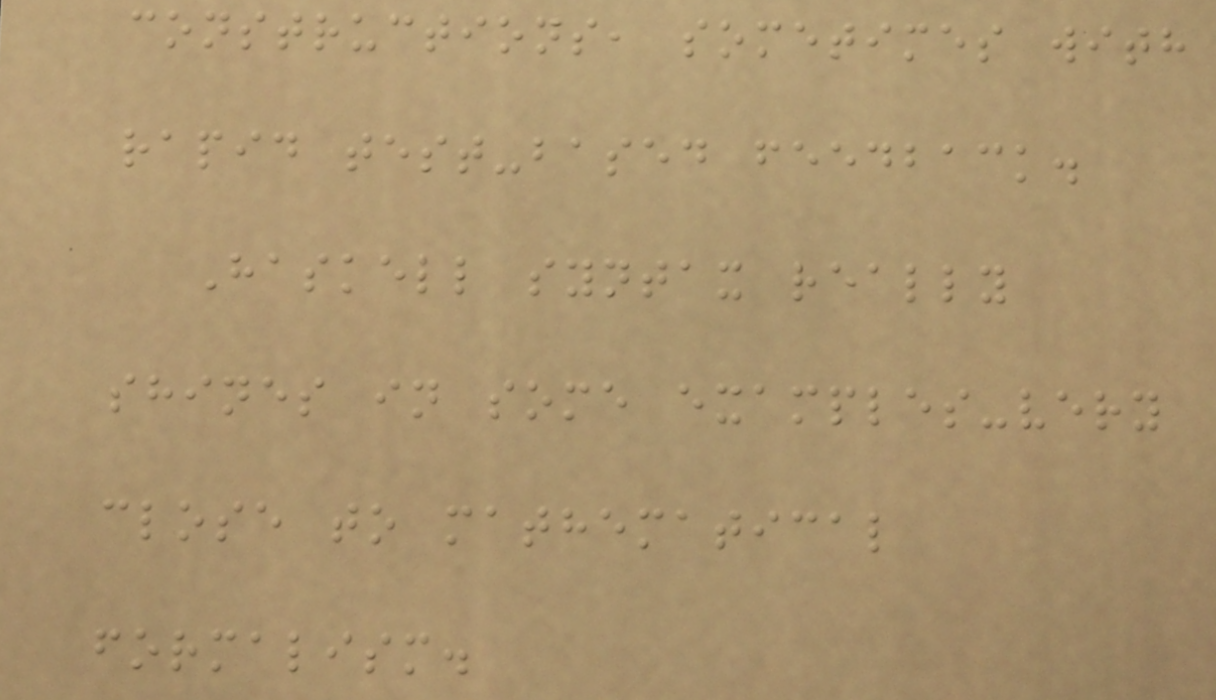constructions, sometimes with
rapid test-based feedback.
Haskell syntax really
shines in some examples-very
close to mathematical
formalism.
